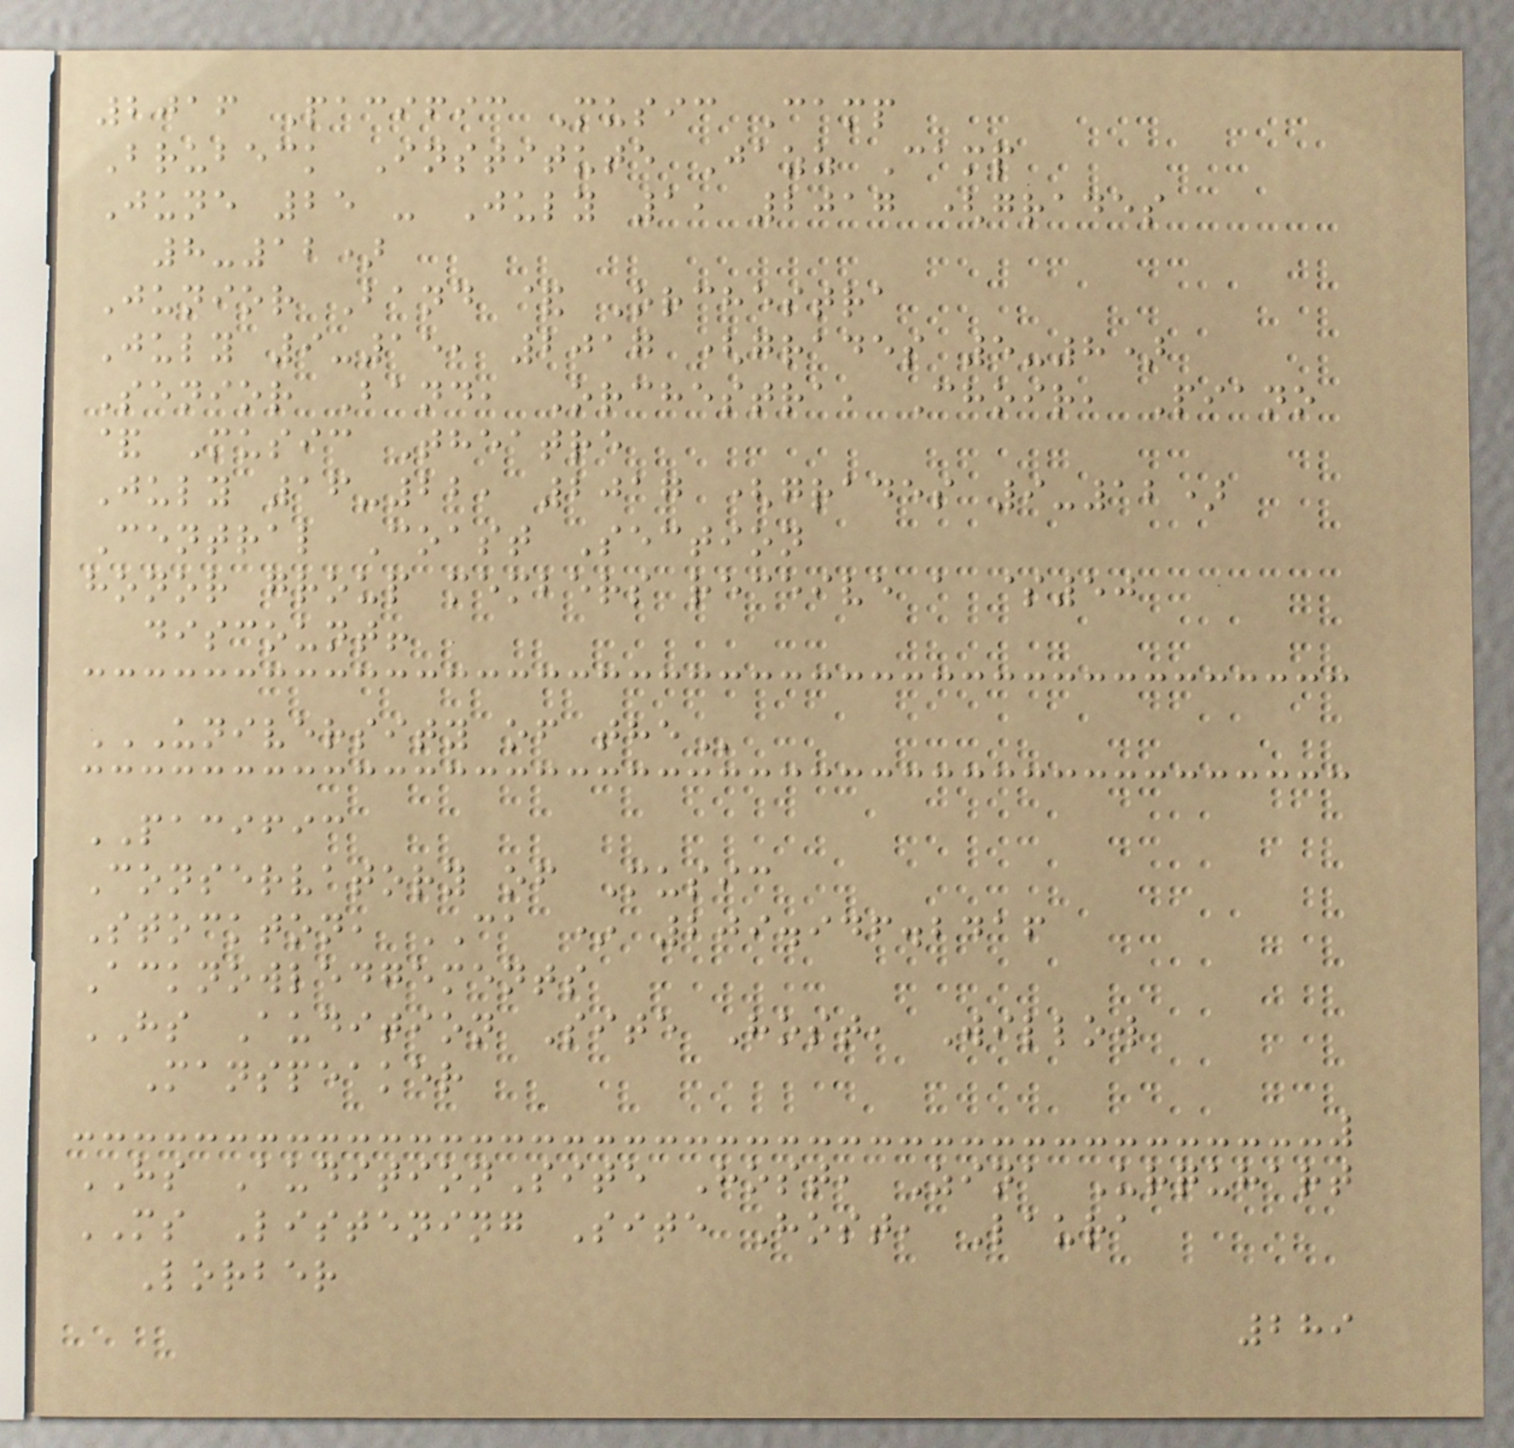2016 Pacific Music Camp
Brubeck Institute Jazz Camp
June 25 - July 1, 2017 (grades
8-12)
Junior Band & Orchestra
July 9-15, 2017 (grades 5-8)
Senior Band, Orchestra, Choir, Piano
& Music Theatre
July 16-22, 2017 (grades 9-12)
Central Coast Section
honor group members receive a $50
discount!
UNIVERSITY OF THE
PACIFIC
Conservatory of Music
Stockton, CA * 209.946.2416
Acknowledgements
HS Audition Site Host, Willow
Manspeaker
HS AuditionSite Host, Zina Urquhart
MS Listening Site Host, Laura
Lorber
289
